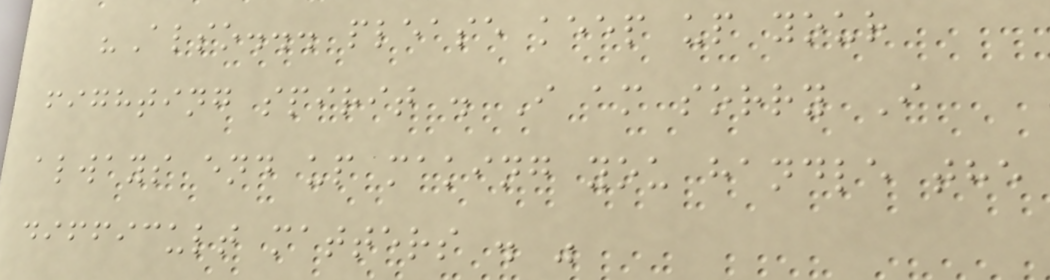"Also... please keep up your
fighting spirit . I am sorry I
always end up making you handle the
difficult matters . "
